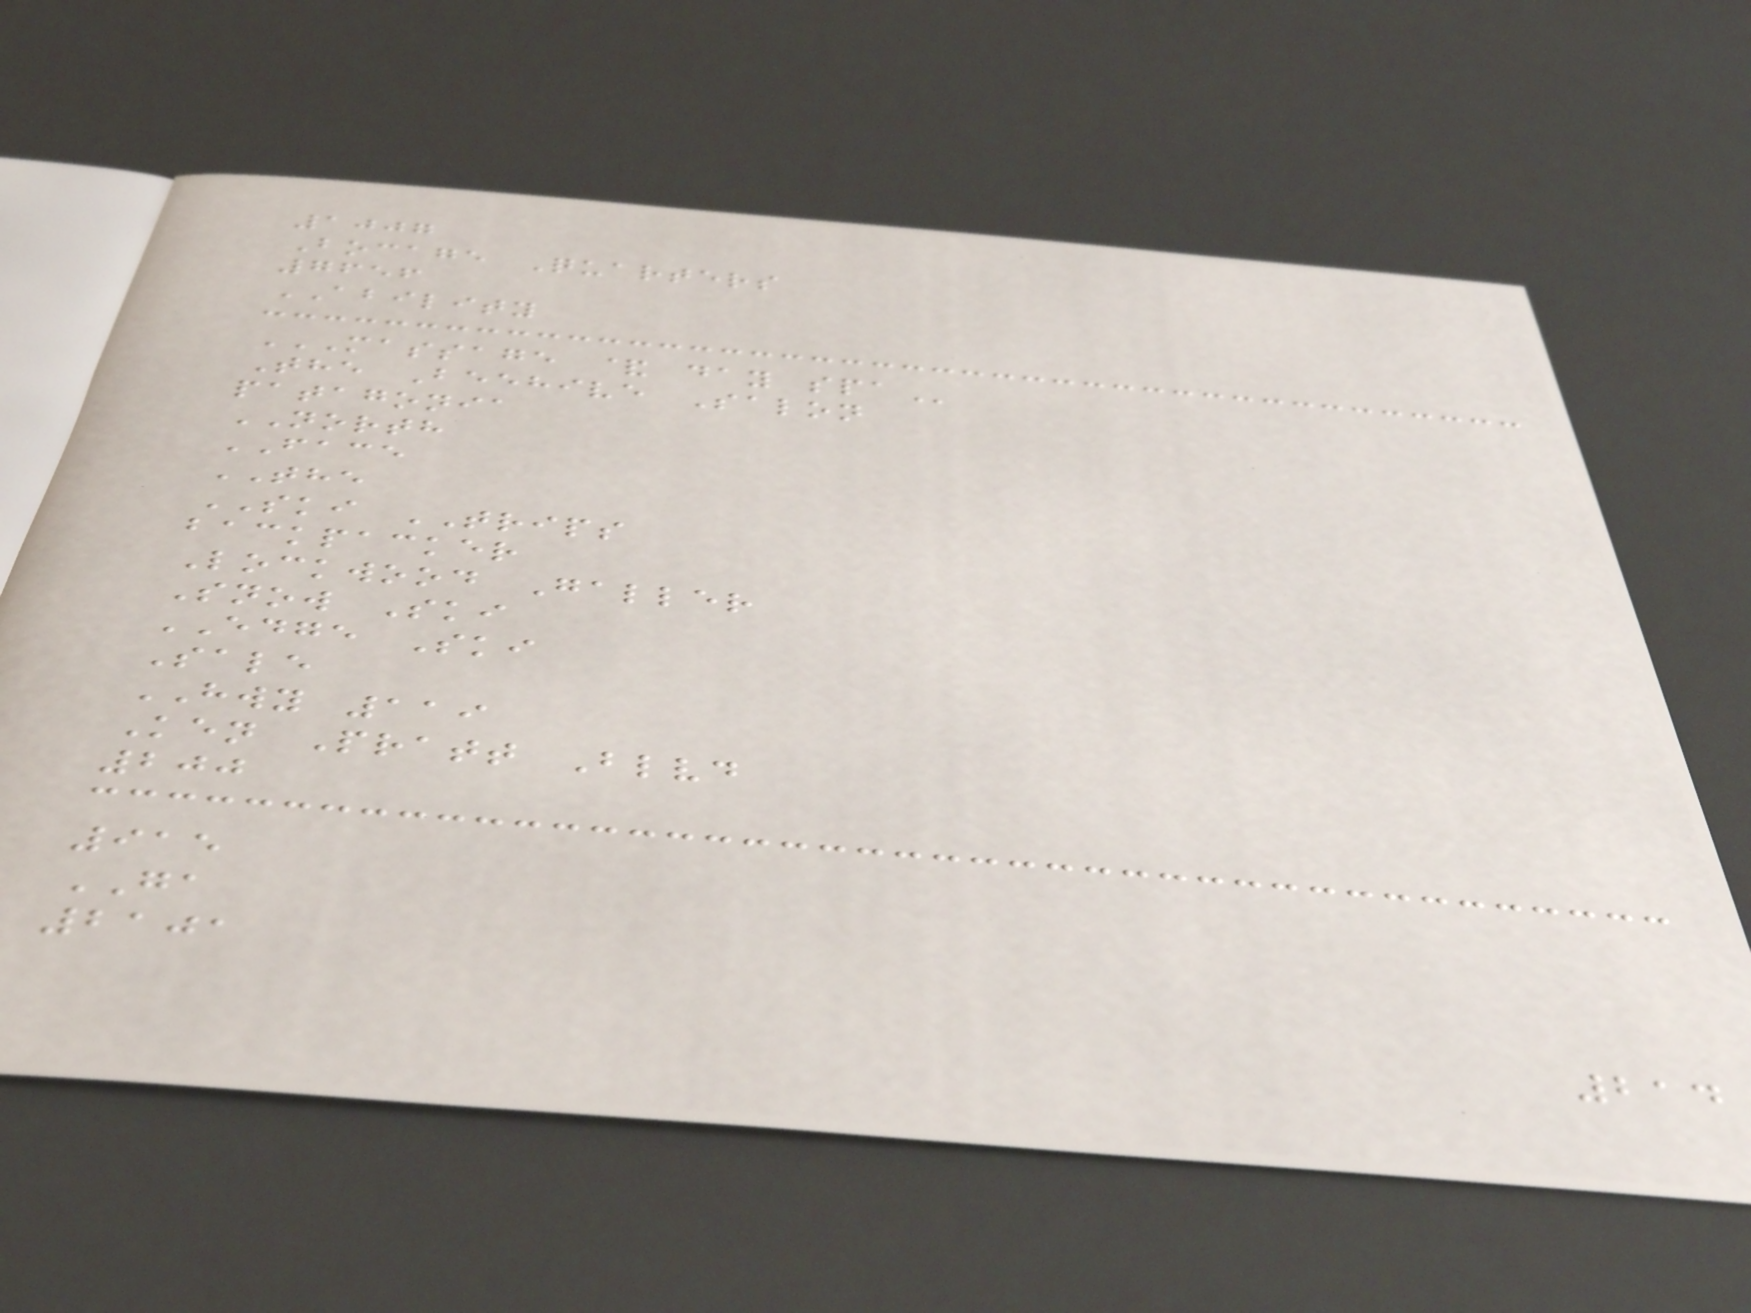1007
Bocage Quarters
7656
ABILITY
MASSAGE & DAY SPA
The Beehive Salon
patagonia
NORTH
FACE
THE
SKI TRIPS
backpacker
Lockwood Galler
Snow Ski
EDGE Ski
Sale
HWY 119
Ken Pratt Blvd
200
915
GA
2101
214
